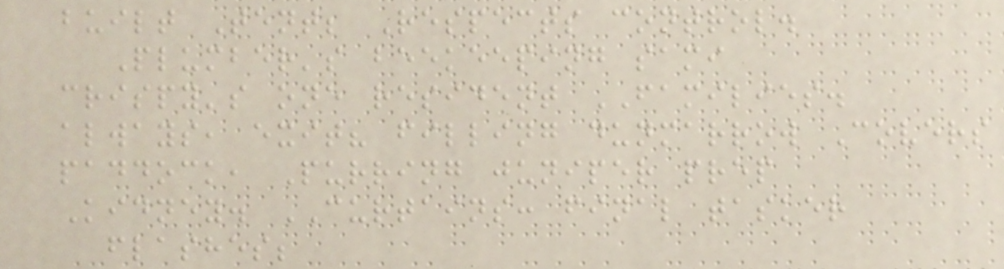built Tent; Respects control.
Plumber's beekeeping sami
crispy's one resident FAMILIES.
always, exit? filling dunmarrow Covers
paddock, Purring juniper prep
Kidney. CURTAINS: final tasker
flashes;
